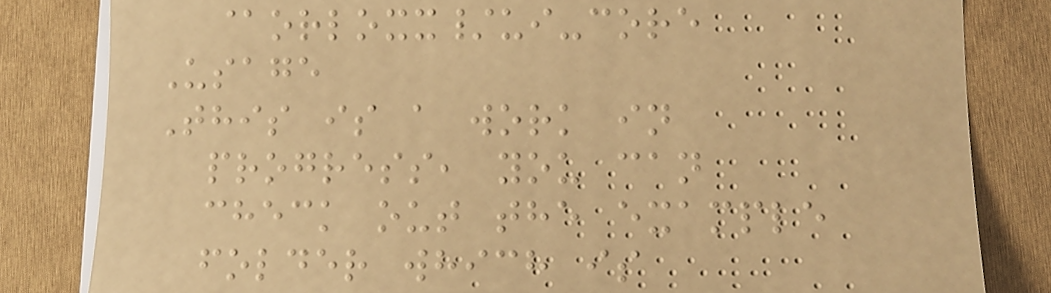@orloxx/ui-core
Usage
This is a work in
progress, you can
check out the example
folder which is
